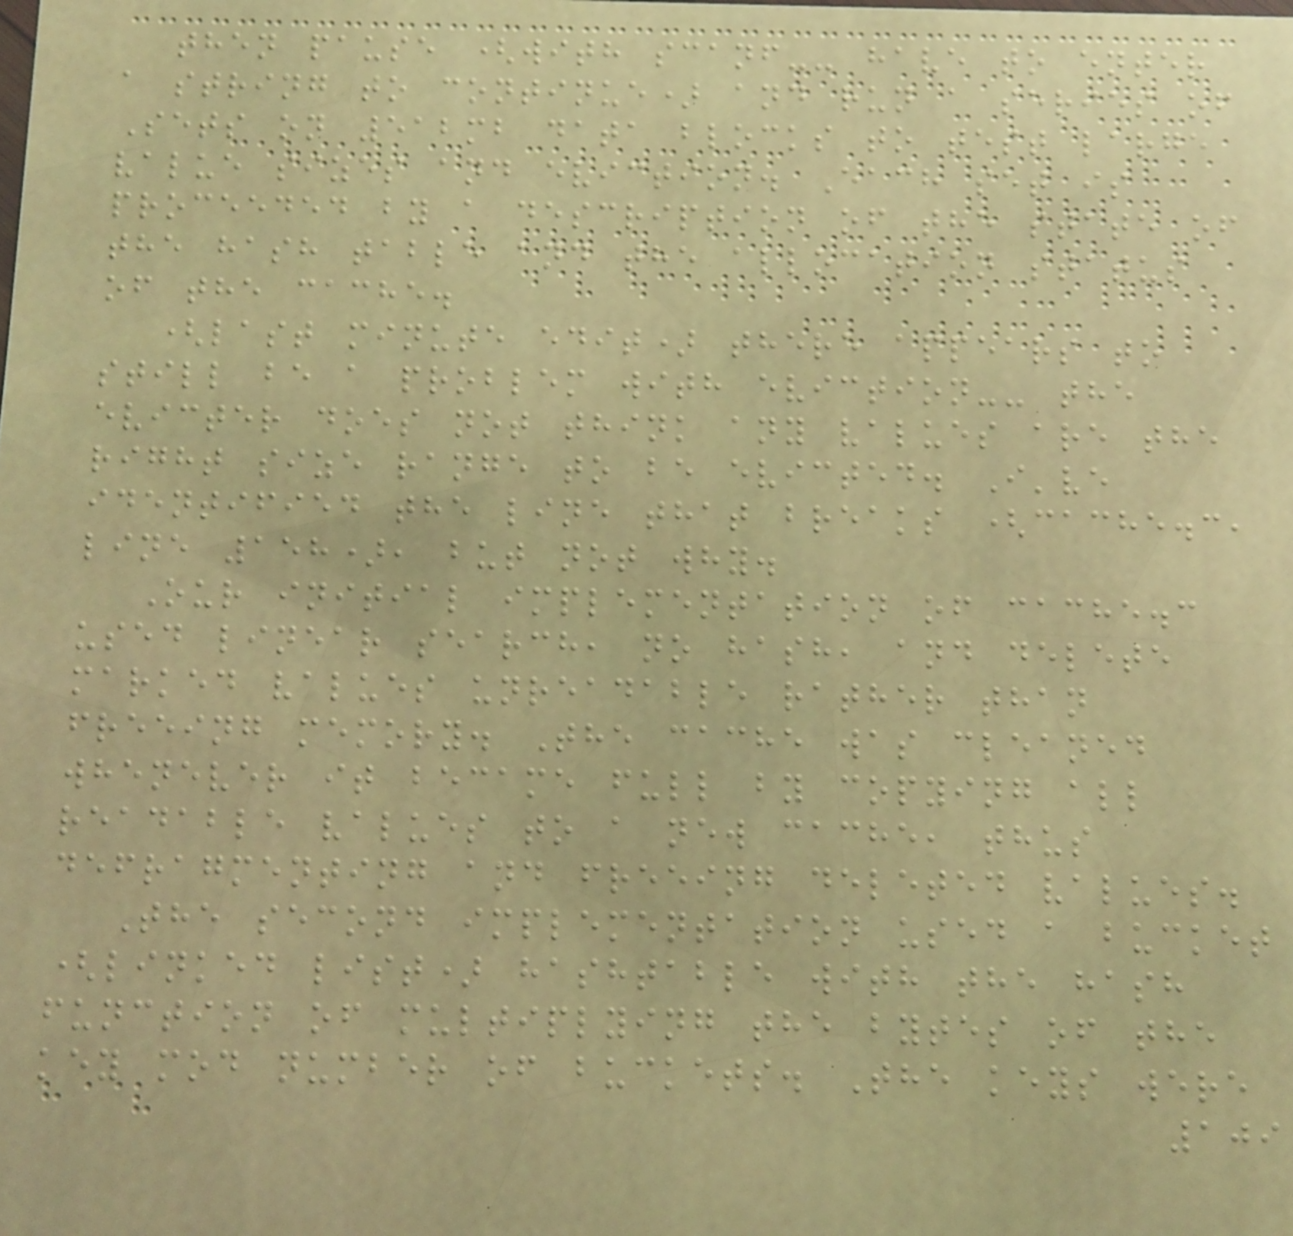then pause (with scanf-- have to enter
a string to continue) and run a series of
Sets on 512mb data blocks to test large
value sizes and eviction. Each set is
proceeded by a description of the state of
the hash table and the allocation status
of the cache.
(last minute edit) there appears to
still be a problem with eviction-- the
evicter does not think any values are the
right size range to be evicted. I've
identified the line that breaks (cache.c,
line 158), but not why.
Our initial implementation of cache.c
used linear search, no hash, and delete
marked values unreadable rather than
freeing memory. The cache was cleaned
whenever it became full by copying all
readable values to a new cache, thus
defragmenting and freeing deleted values.
The second implementation used a bucket
(linked list) hashtable with the hash
function of multiplying the bytes of the
key mod number of buckets. The keys were
109
